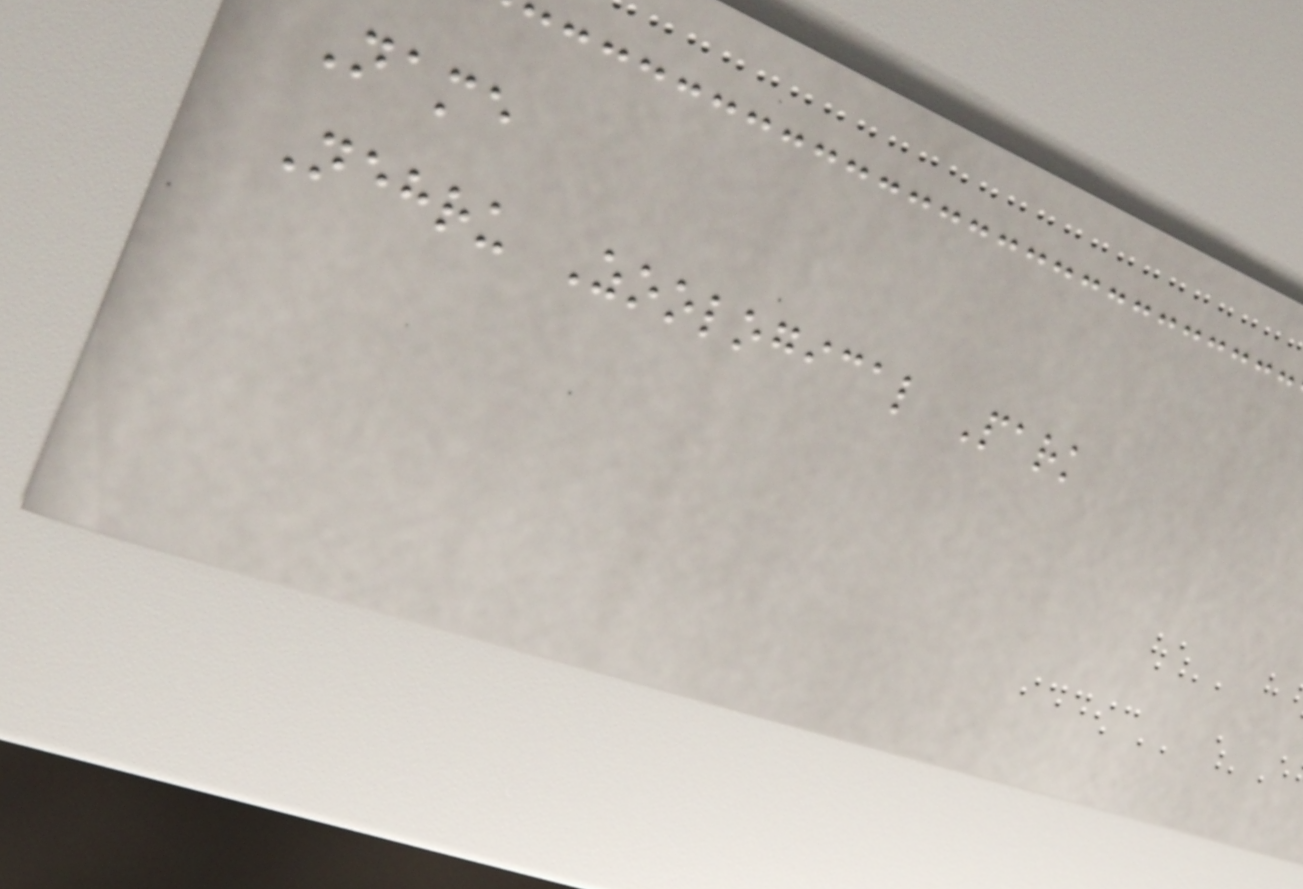Name
Nehru Zoological Park
